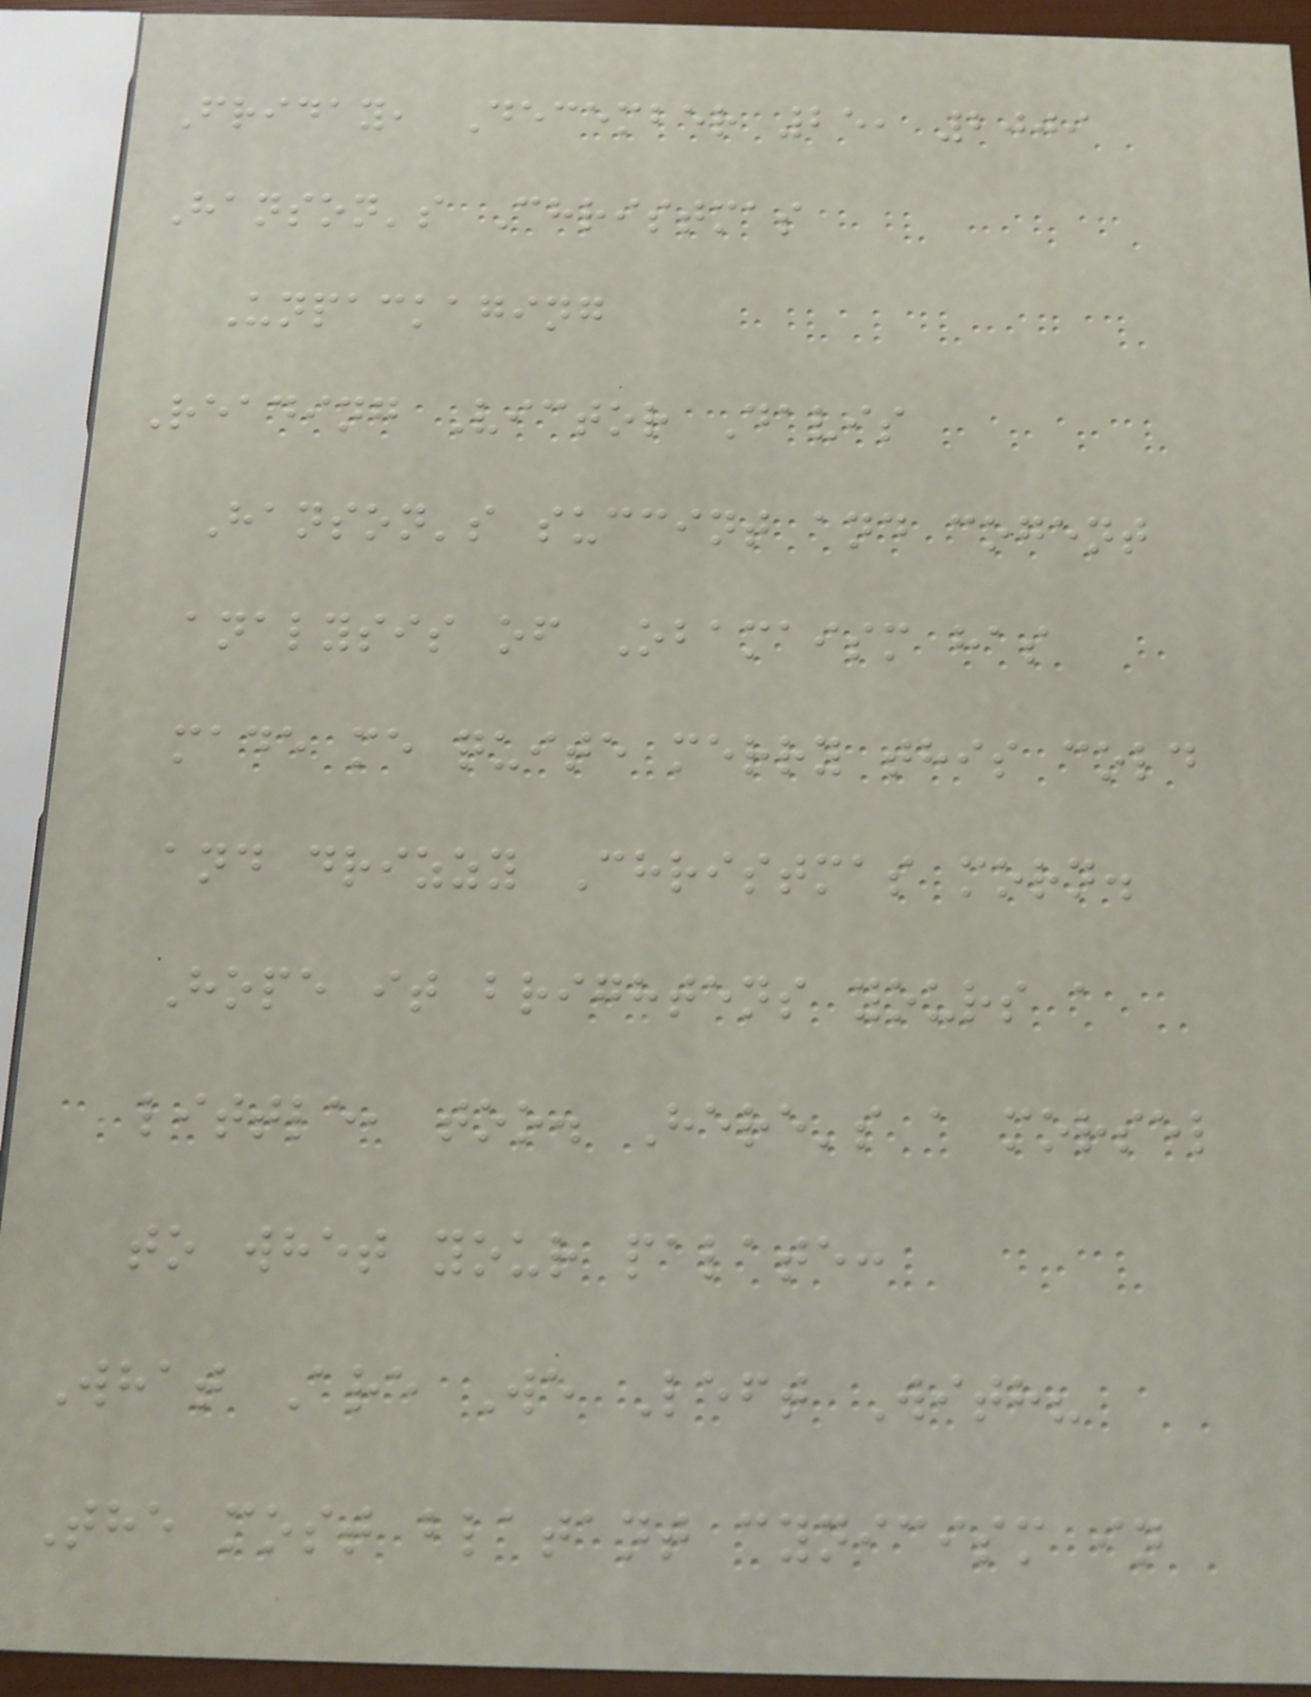Friday, December 25, 2009
Hanson's Christmas
Unpackaging
Reading Victor Davis
Hanson's succint and cogent
analysis of Obamaism has
made me quite merry this cold
and drizzy Christmas morn.
Hope it brightens yours a
little, too. Here's a morsel
to whet your palate:
What Are We Left With?
The most blatant cynicism in
